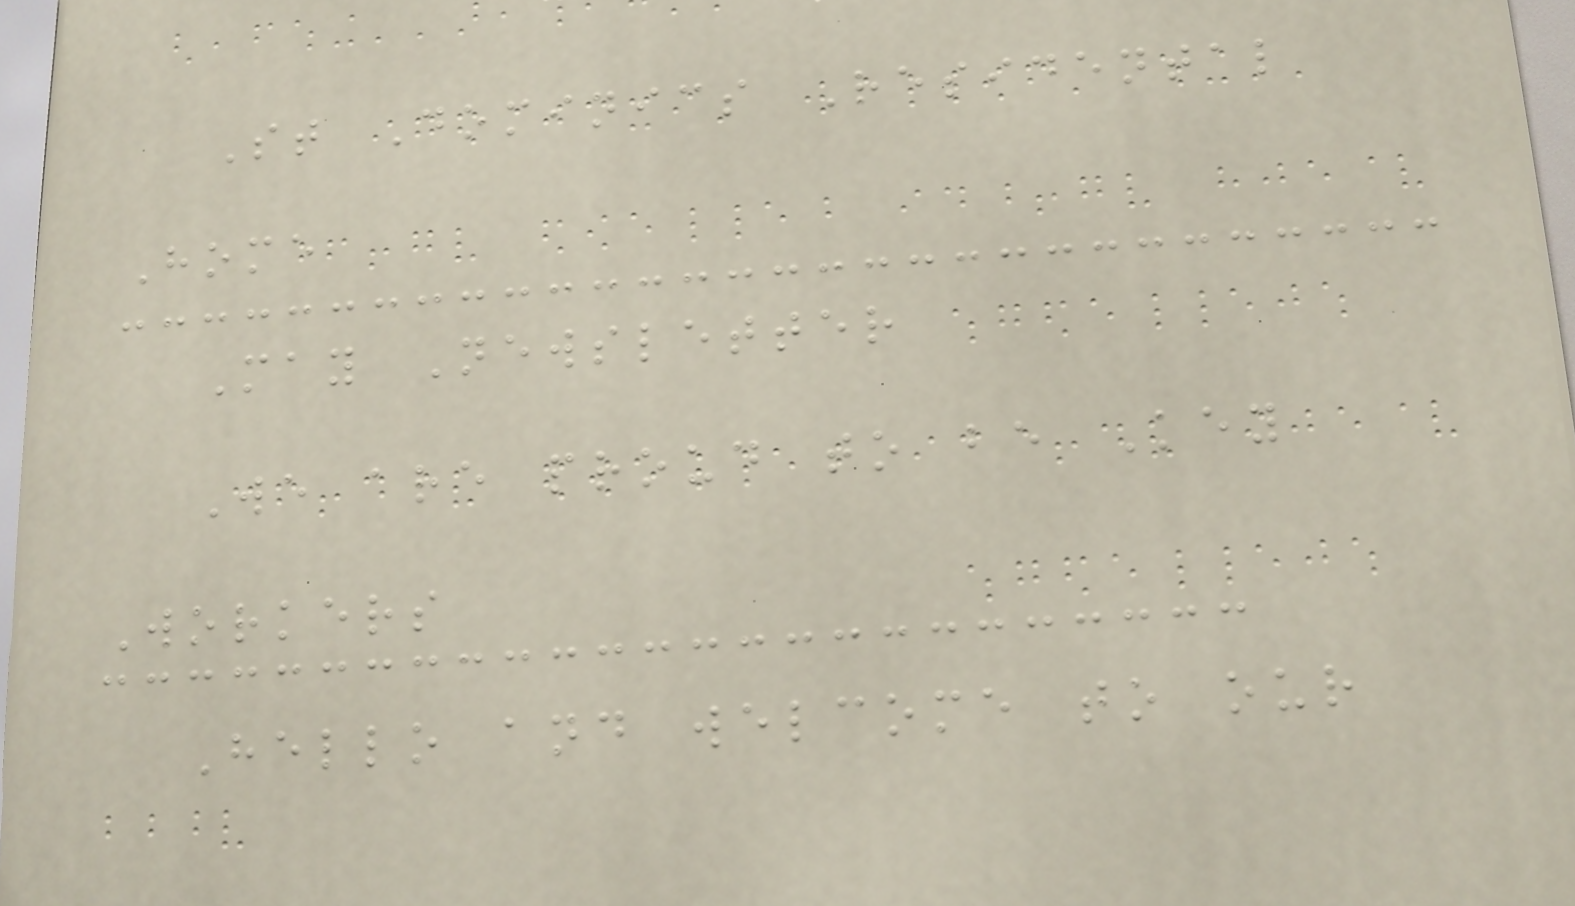St Dominics Residental
Home
May Newsletter
We are proud to be Key
Workers
Hello and welcome to our
